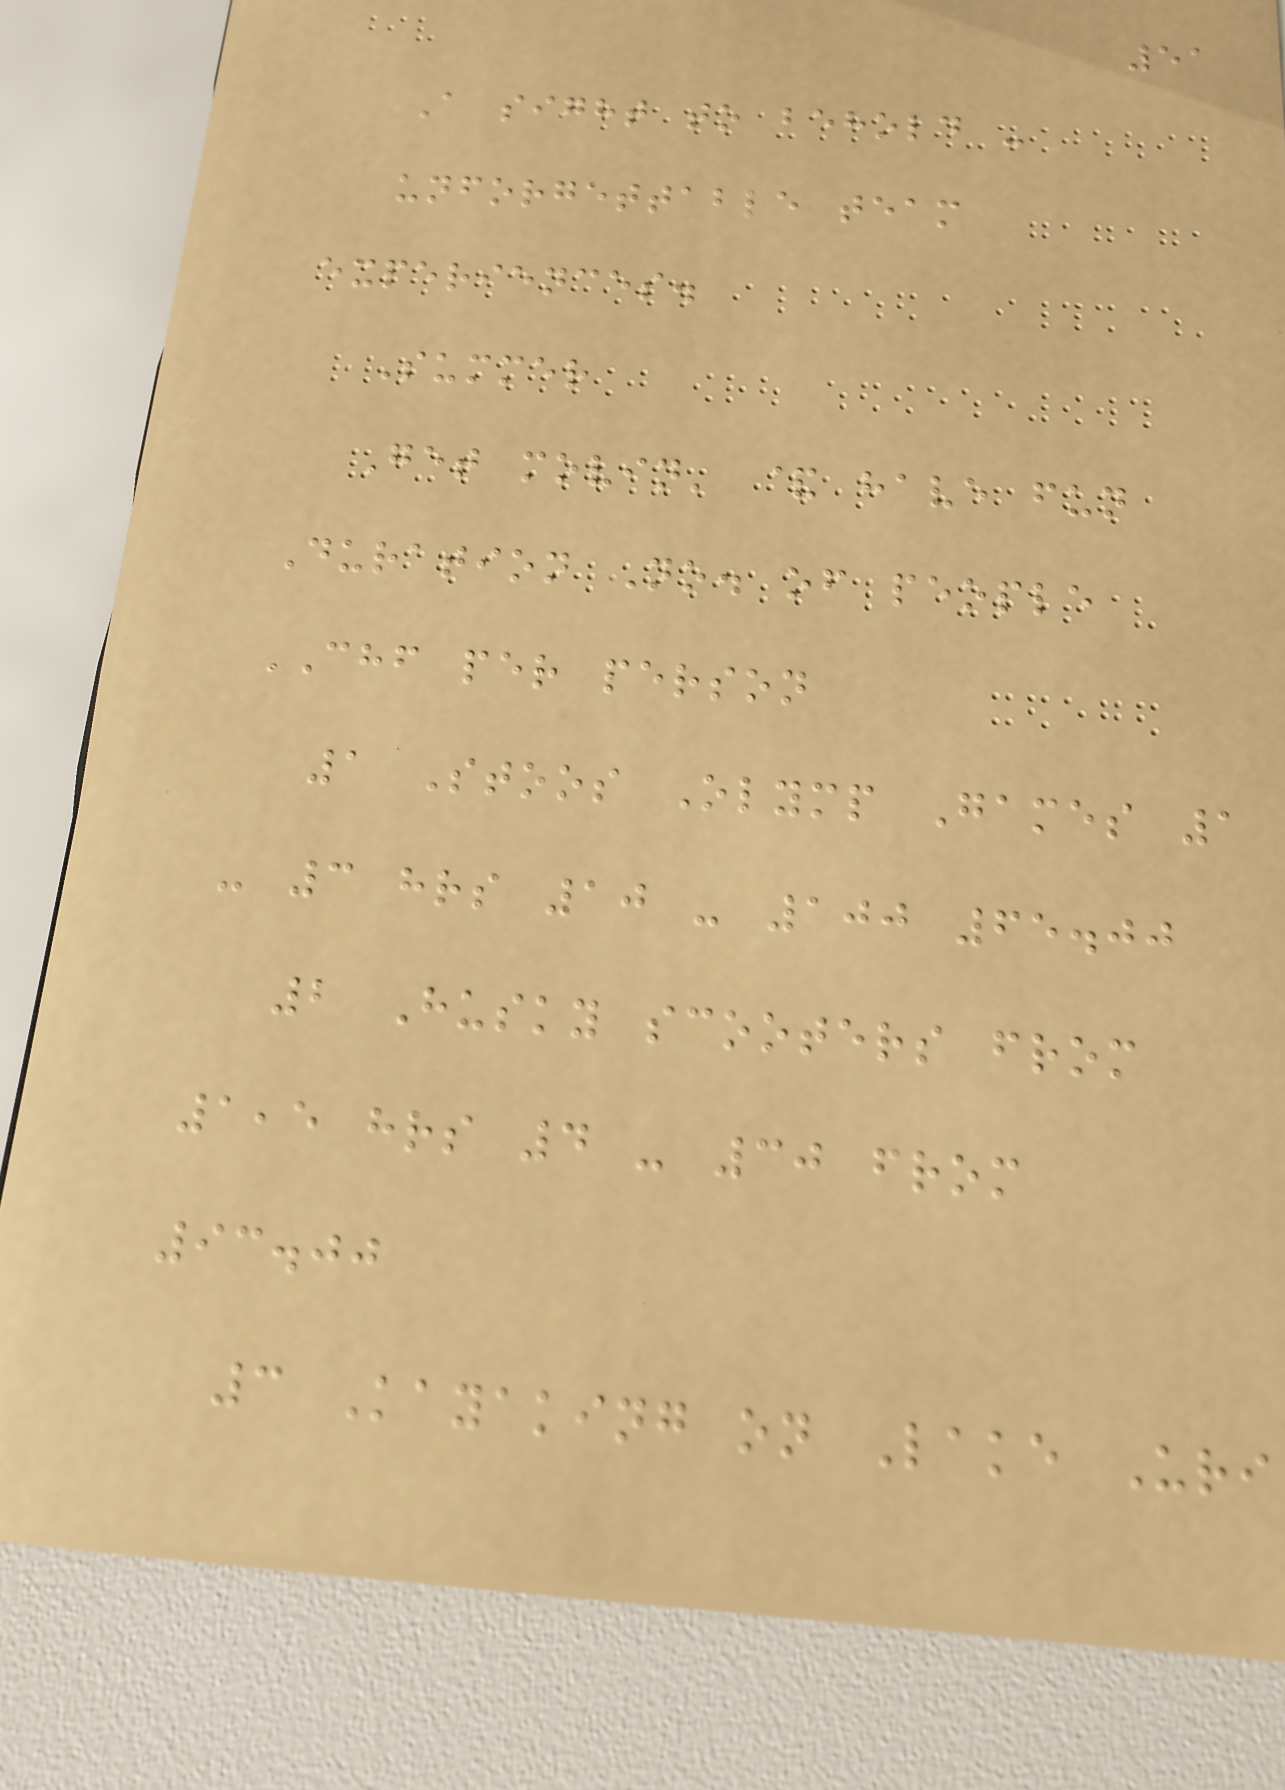51
A sight to behold -
unforgettable team
experiences.
Summer
Get movin' & have fun
Duration No. of people
CHF per person
1 Stoos Olymp Games 1
- 3 hrs 10 - 100 65.00
2 Husky scooters from
1,5 hrs 4 - 30 from
93.00
3 Kayaking on Lake Uri
